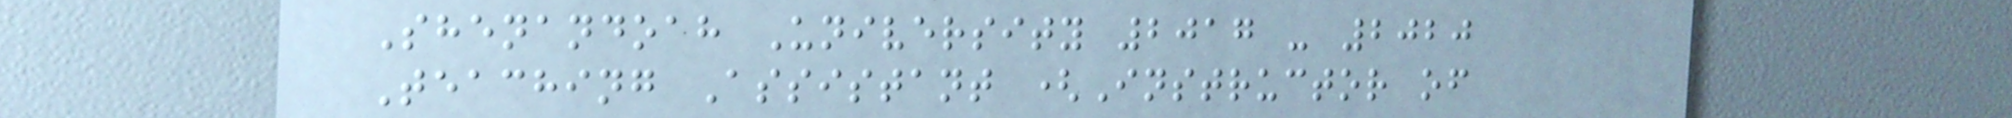Shenandoah University 2017 - 2020
Teaching Assistant (Instructor of
